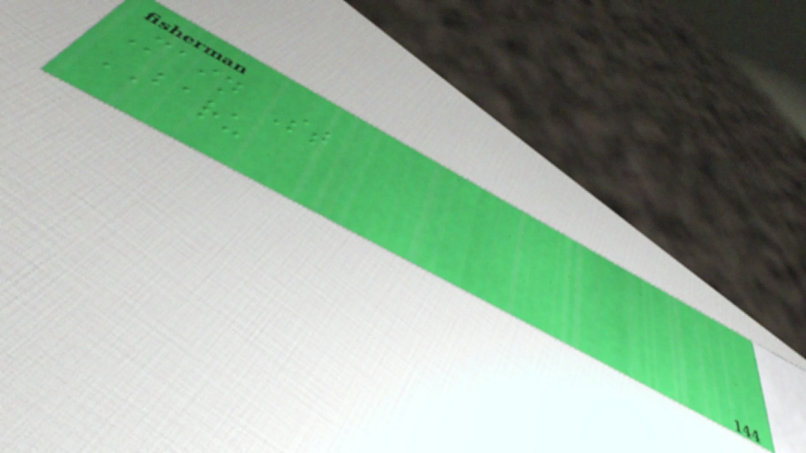Main St
BARU
